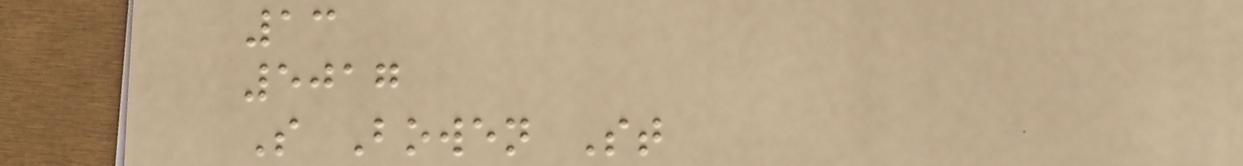13
5017
S Bowen St
